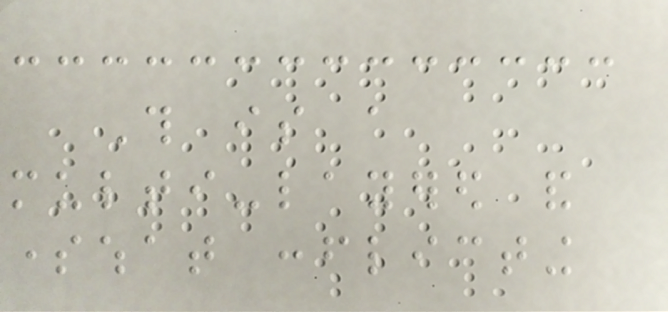This is a
multi-layered and
somewhat conflicting
